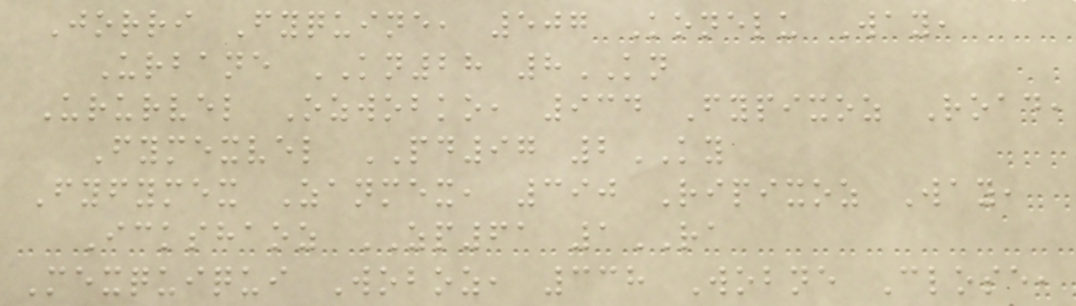Jorri Fyquine, 507 Konelu Way,
Urbane KN28 8KN
Ururvel Ozwobko, 934 Fypixoz Road,
Fymexvel PD97 2KY
Fyfymex Zanmex, 390 Ripixoz Way,
Ickshaoz ZP61 1RA
Mexquiqui Woboz, 338 Wobne Close,
